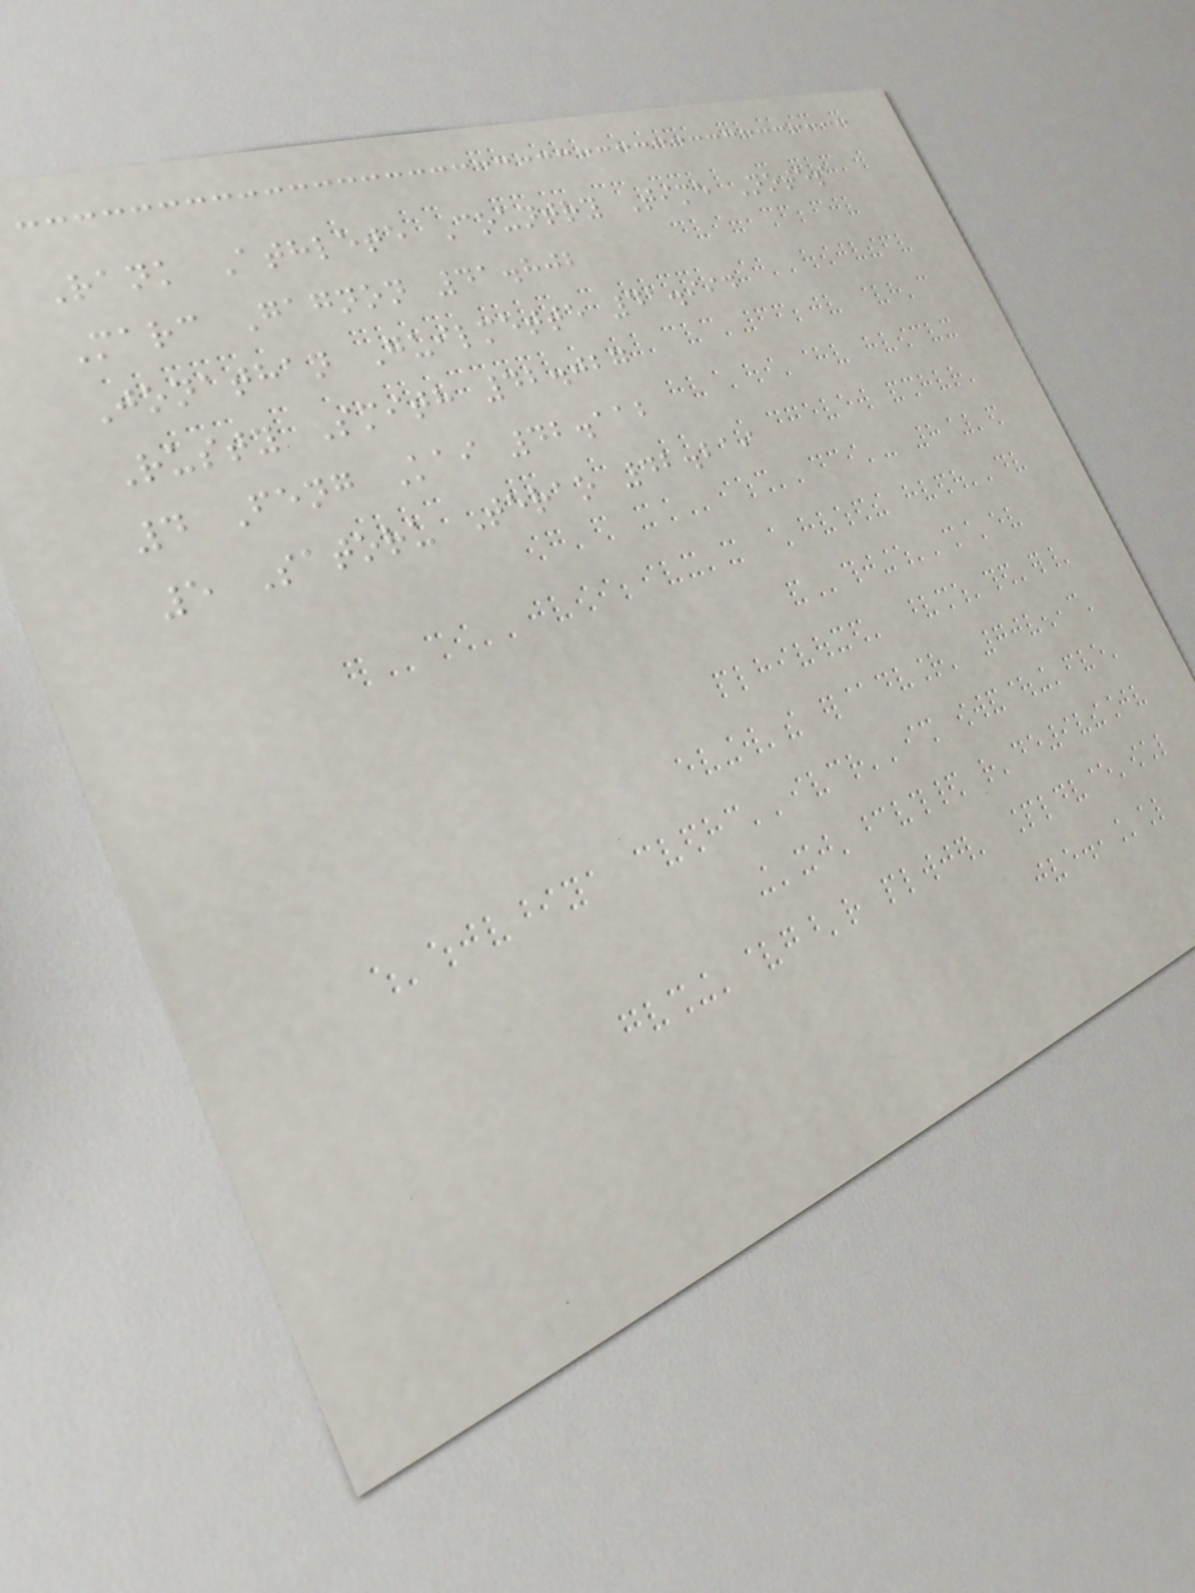Rank Athlete Country Time Notes
Marc Gagnon 41.802
Jonathan Guilmette 41.994
Rusty Smith 42.027
4 Feng Kai 42.112
5 Satoru Terao 42.219
